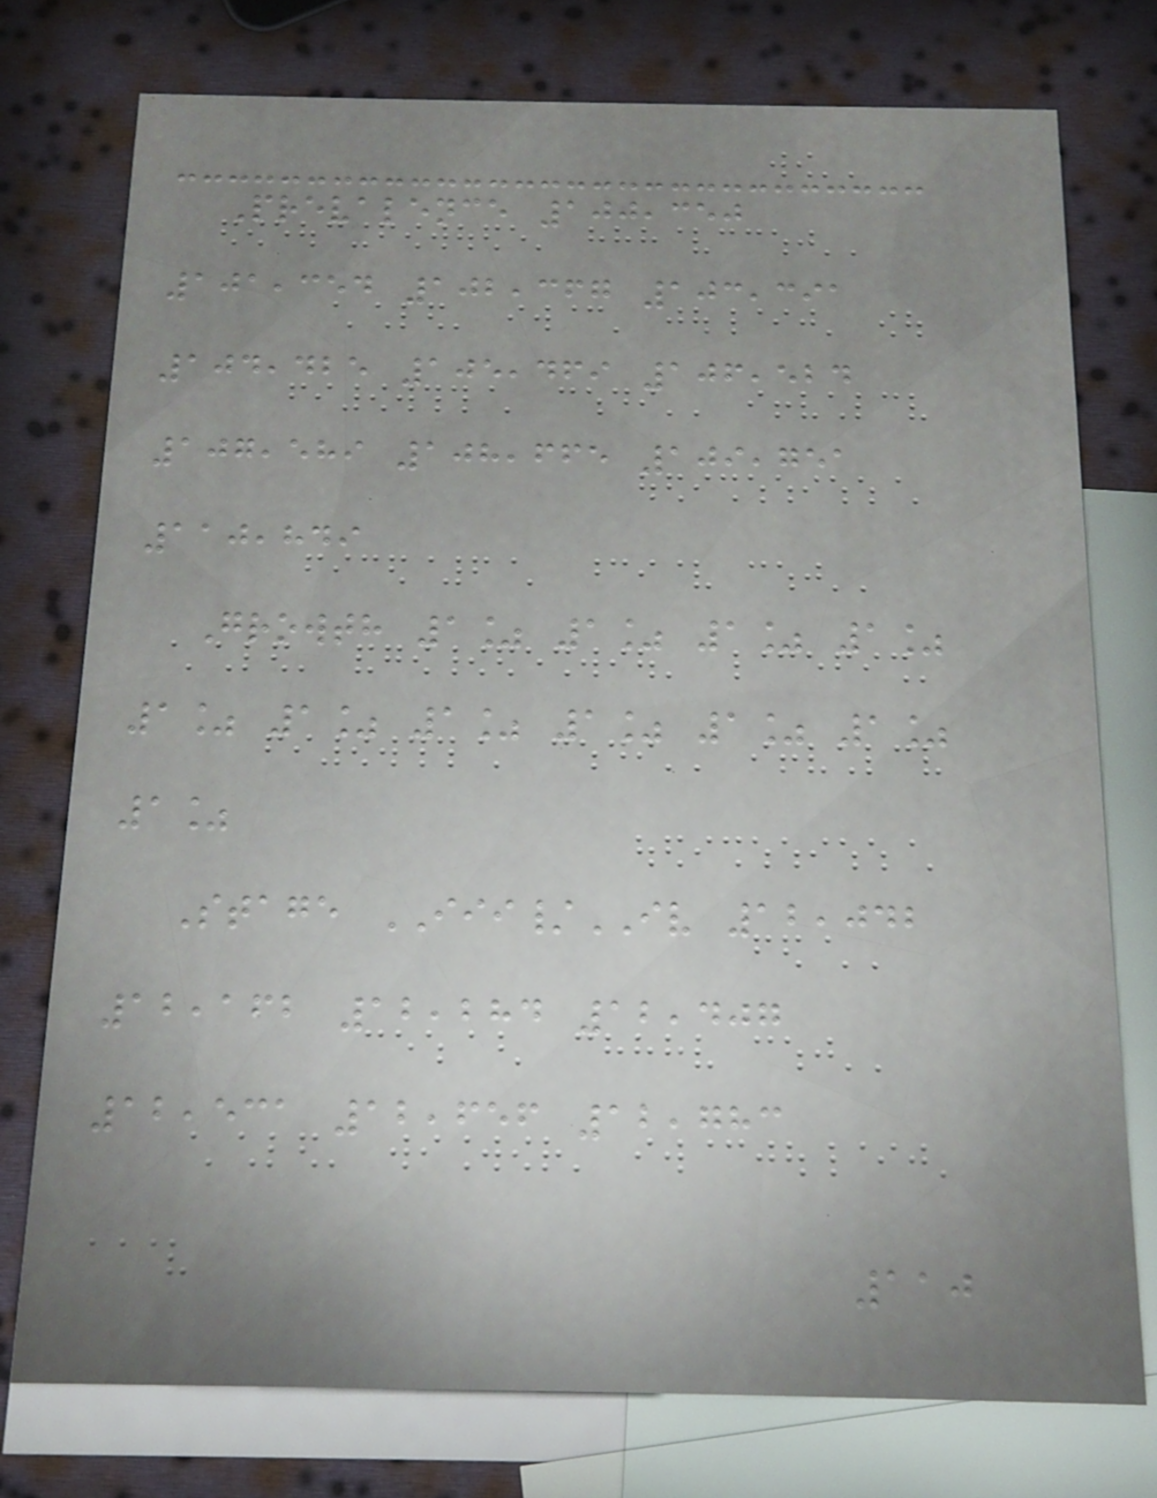Prevalence 100,350
101,354 102,367 103,391
104,425 105,469 106,524
107,589 108,665 109,751
110,849
Growth 1% 1% 1% 1%
1% 1% 1% 1% 1% 1%
1%
Stage III/IV 12,042
12,162 12,284 12,407
12,531 12,656 12,783
110
